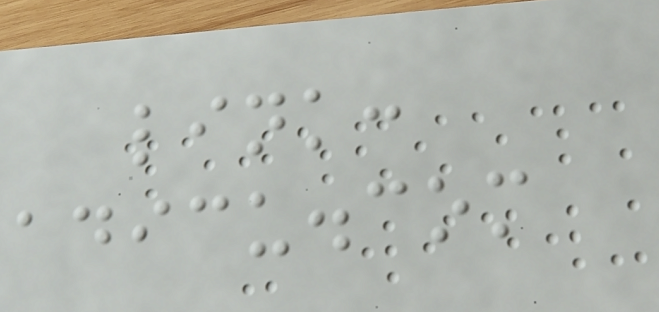link:
adicu.com
